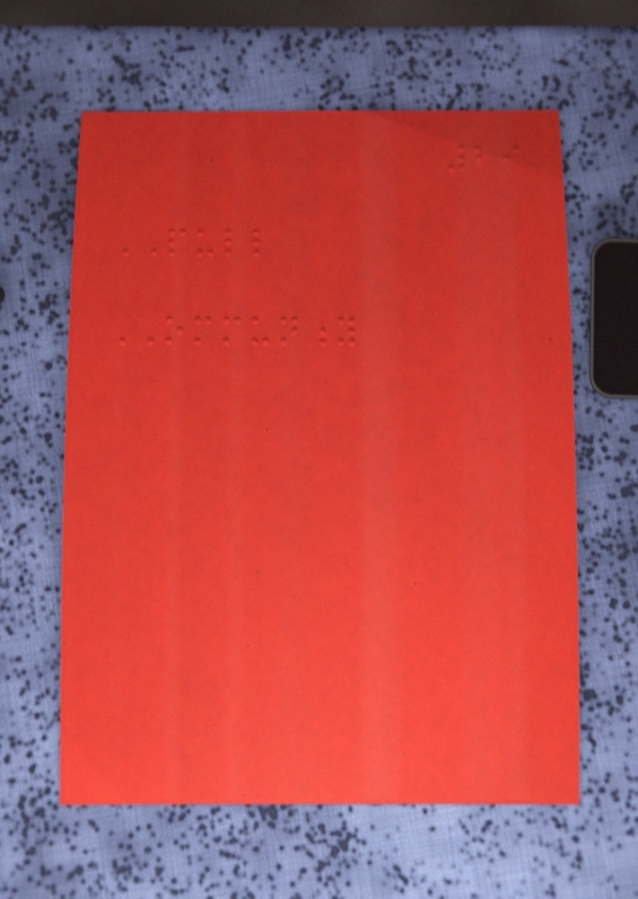29
PULL
OMMUNITY
